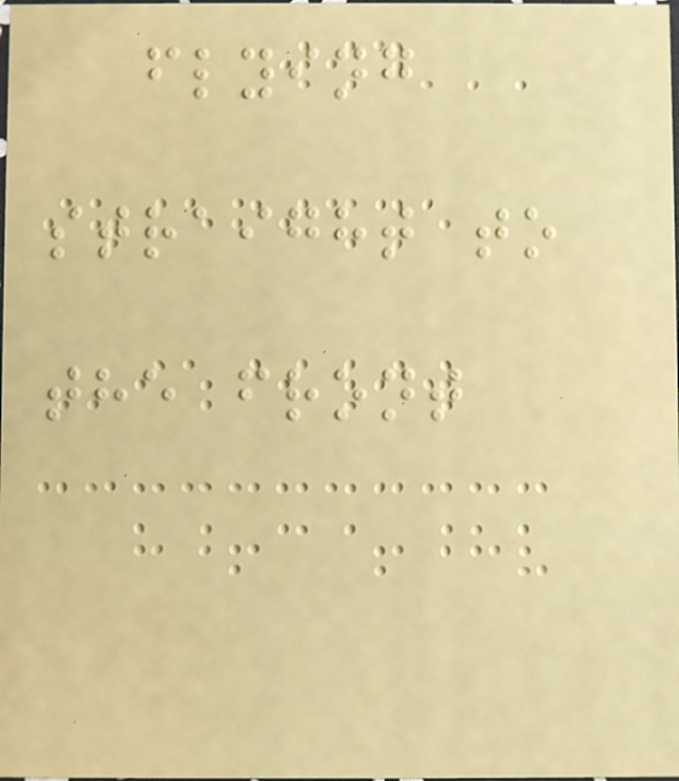flying
straight to
the front
